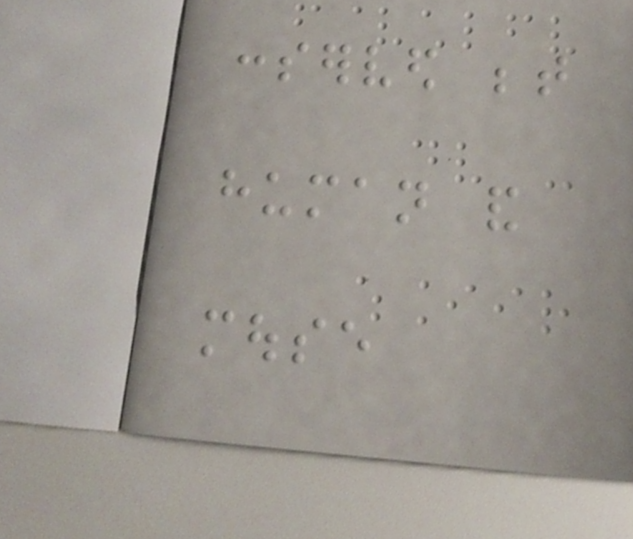conserved between
human and
mouse
